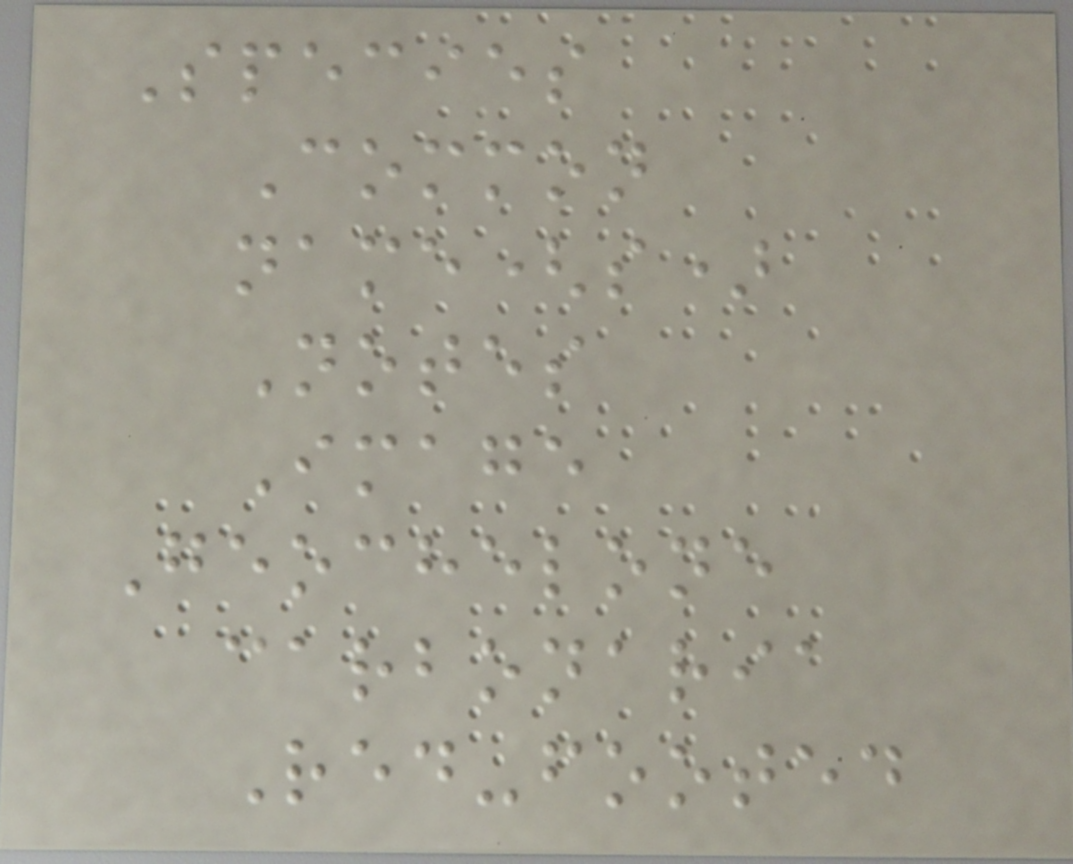Species
Common
name(s)
Notes
Image
Geochelone
carbonaria
Red-footed
